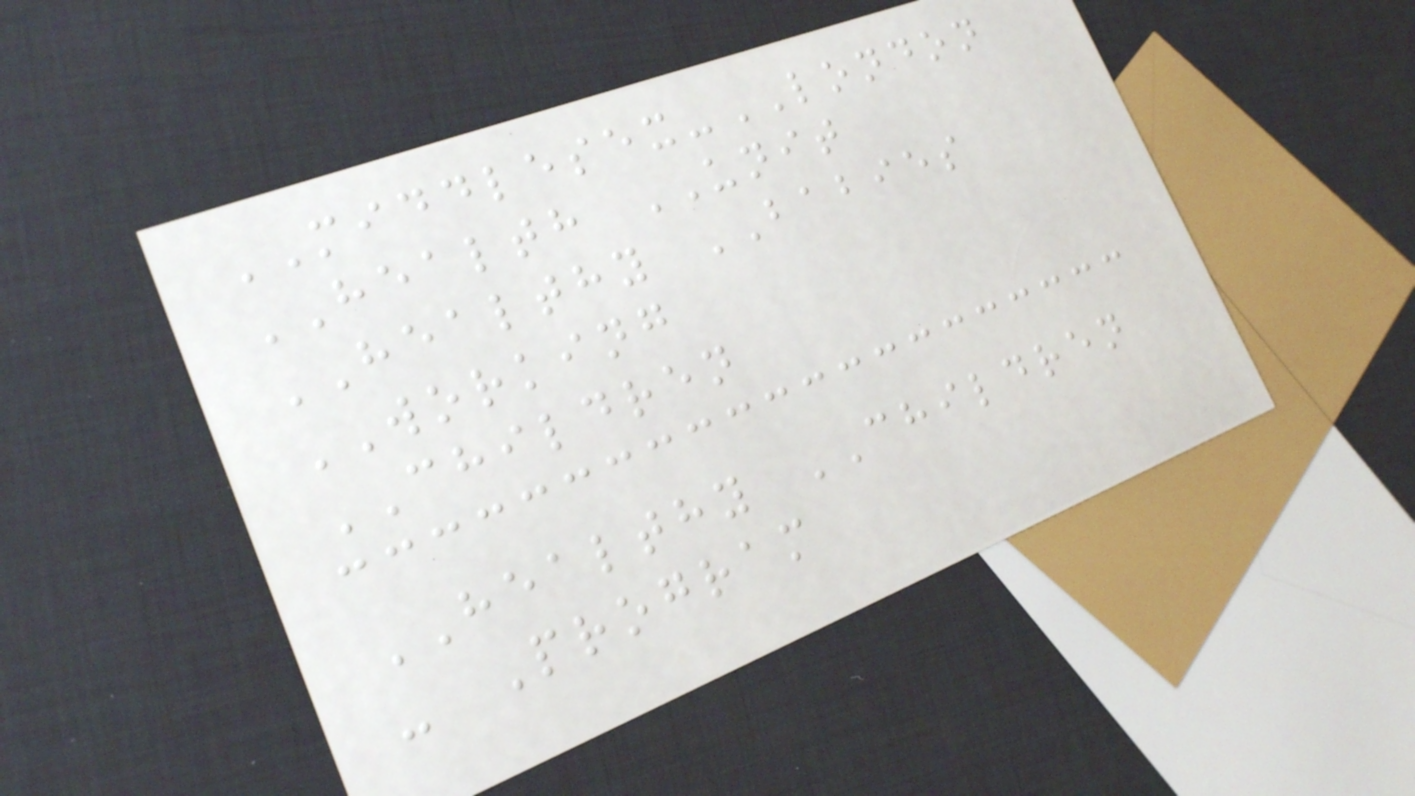MIDDLESEX-LONDON
HEALTH UNIT
HEALTHY BABIES
WORKING
CHILDREN
HEALTHY CHILDREN
- Program
